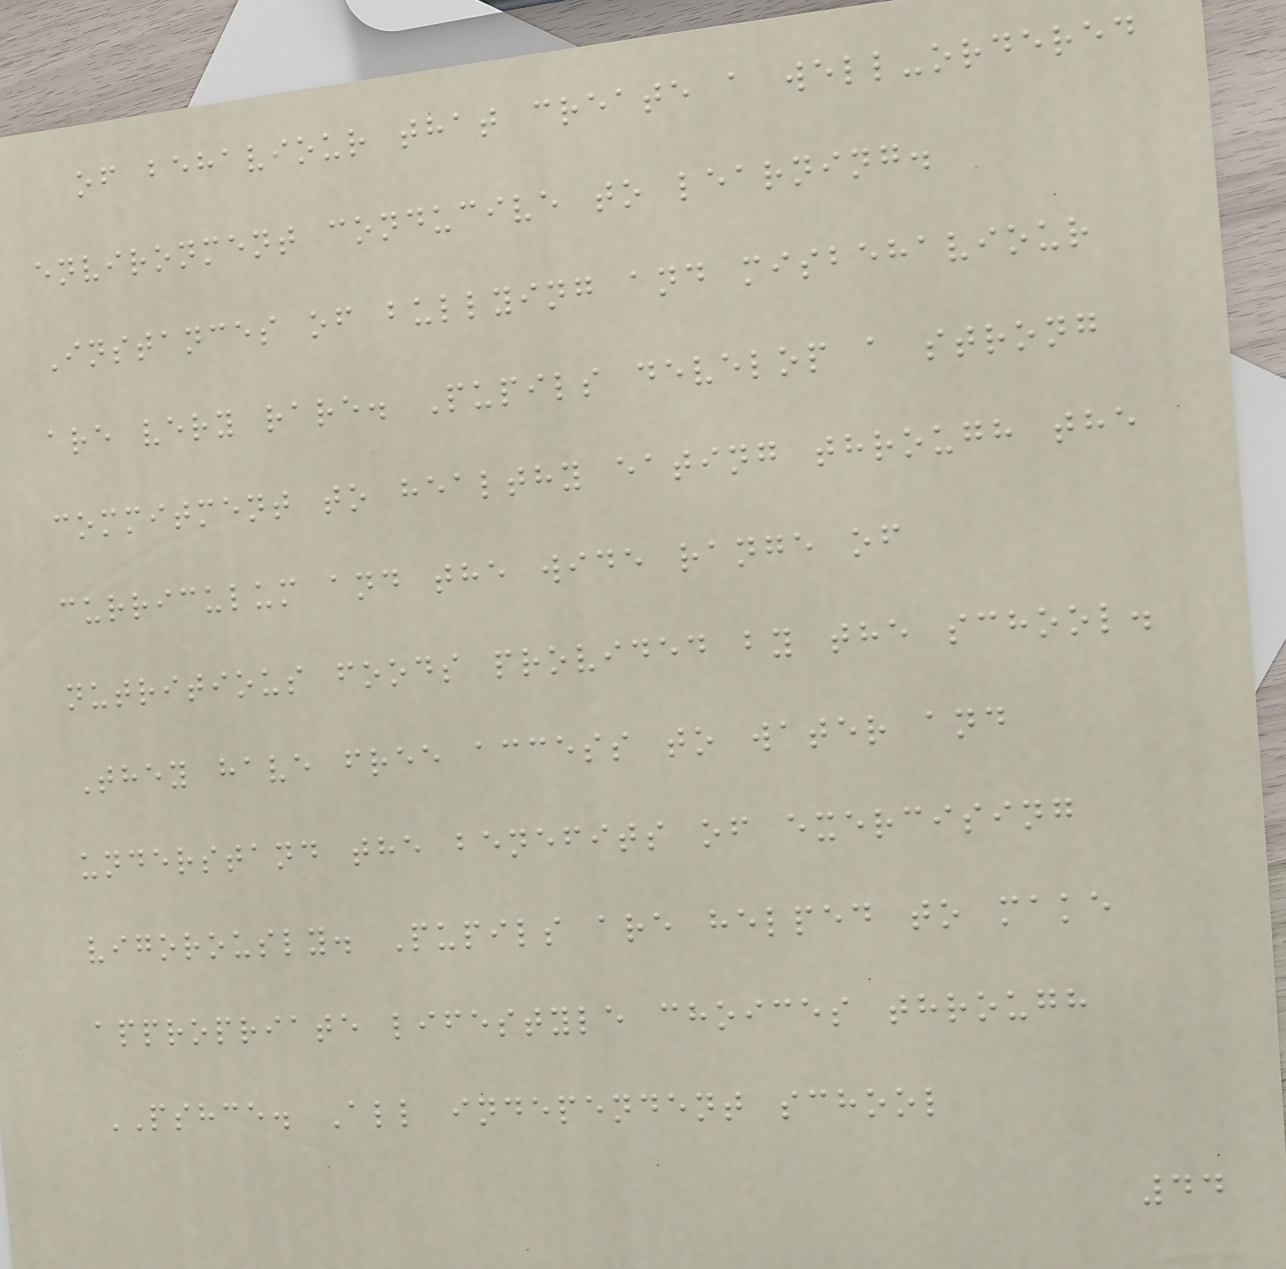of behaviour that create a well-ordered
environment conducive to learning.
Instances of bullying and misbehaviour
are very rare. Pupils develop a strong
commitment to healthy eating through the
curriculum and the wide range of
nutritious foods provided by the school.
They have free access to water and
understand the benefits of exercising
vigorously. Pupils are helped to make
appropriate lifestyle choices through
PSHCE. All independent school
44
